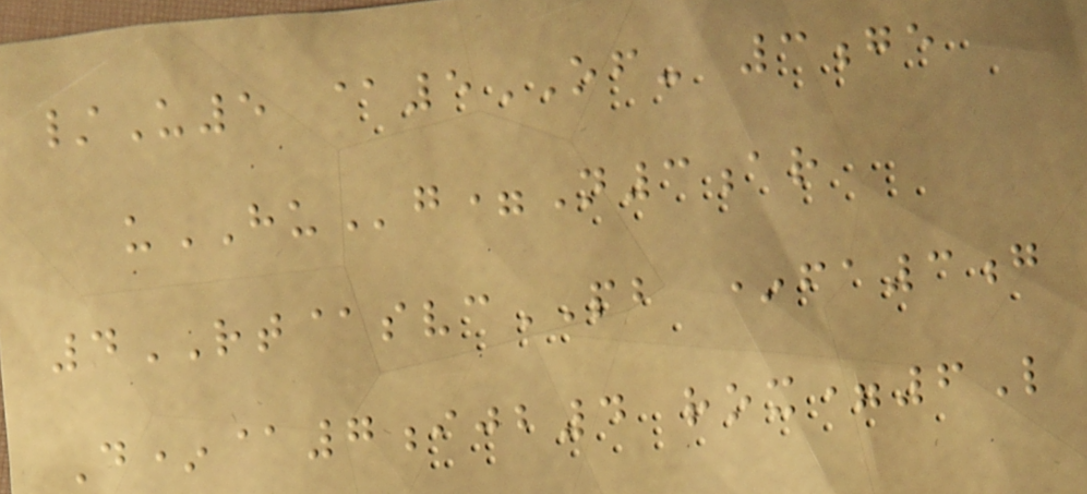/U5 @5OF- 3ge
uHUg=N3ar
4RT@svcPB *fa3g
D*@7ijb4 rox=6L
